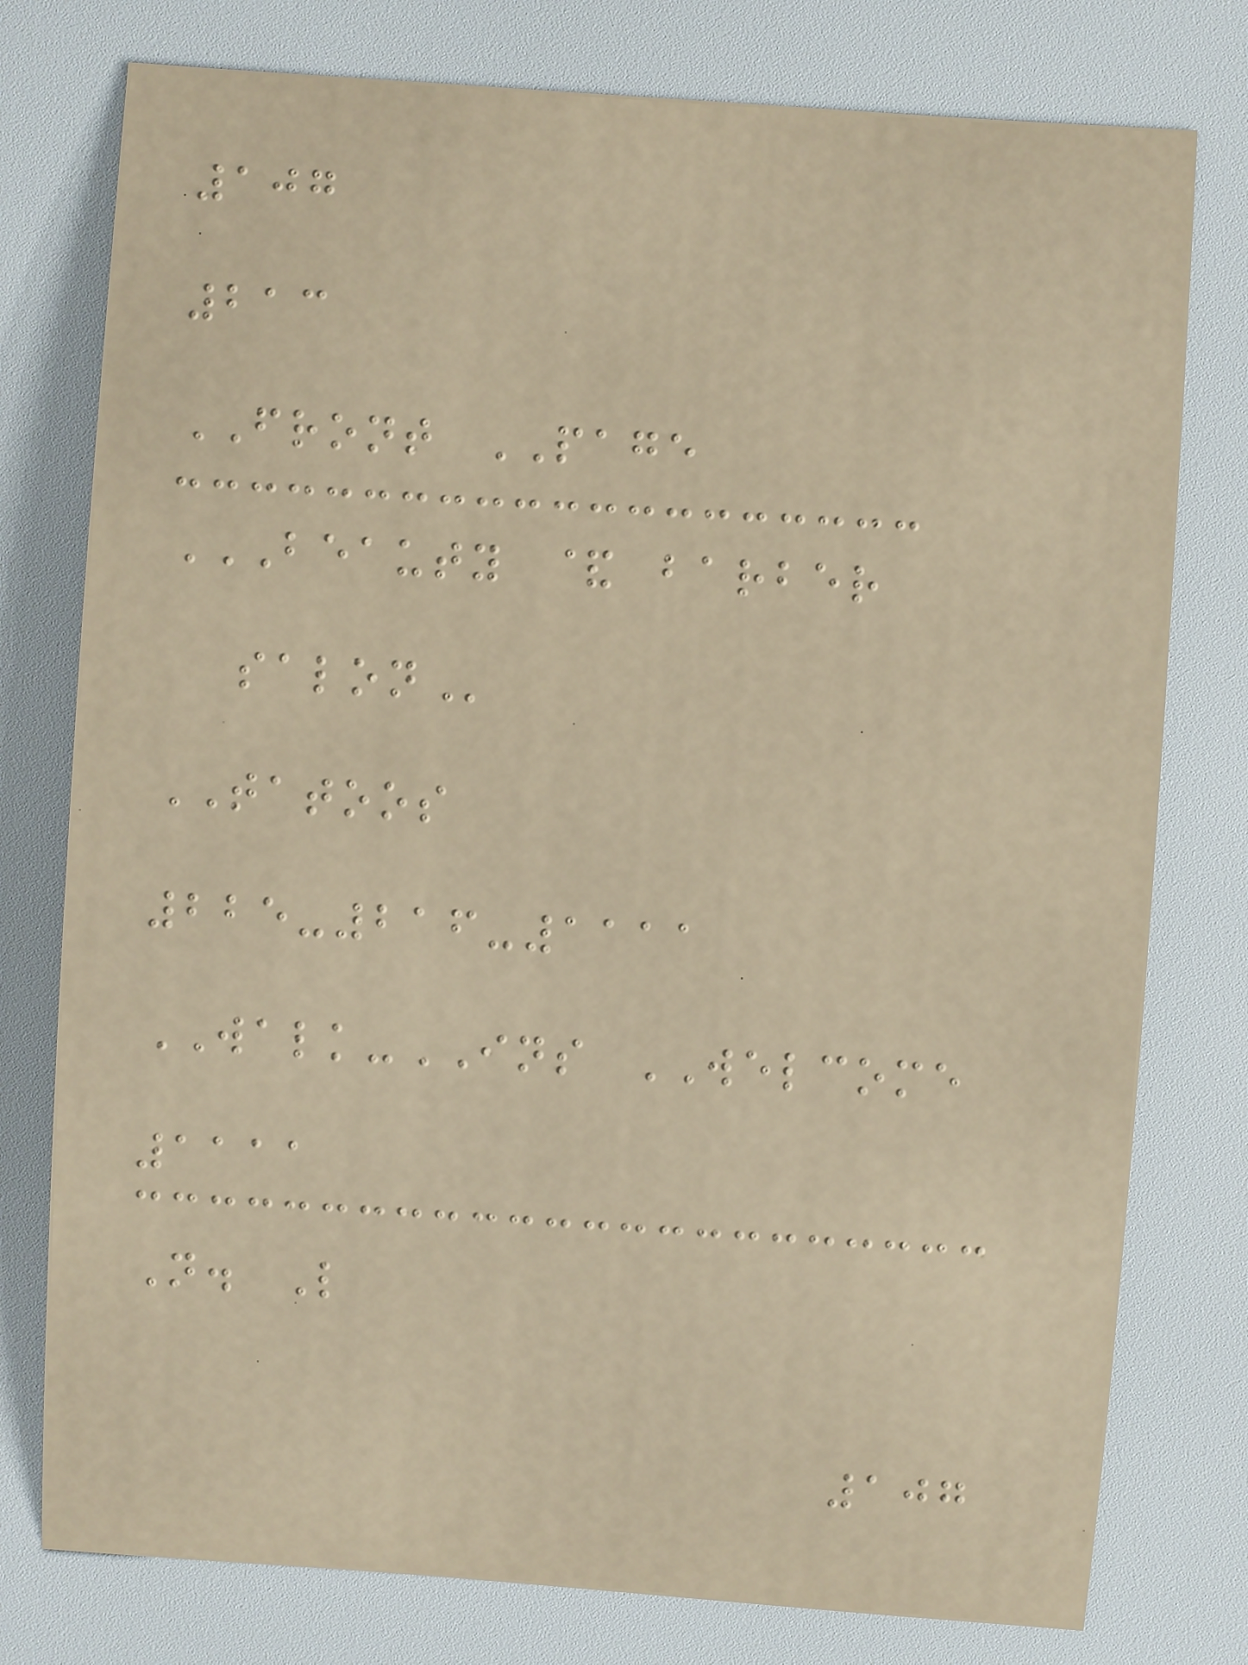107
213
FRONT PAGE
BEAUTY & BARBER
SALON
TATOOS
225-216-1111
WALK-INS WELCOME
1111
N. L
107
